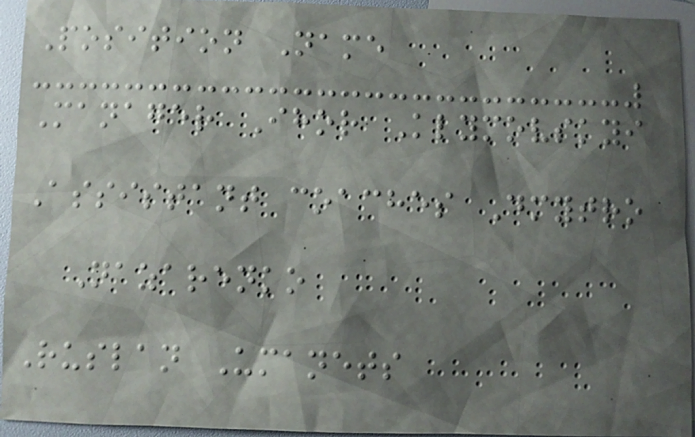Position Name
Manager Ihor Klymovskyi
Assistant coaches Dmytro
Nazarenko
Ruslan Umanets
